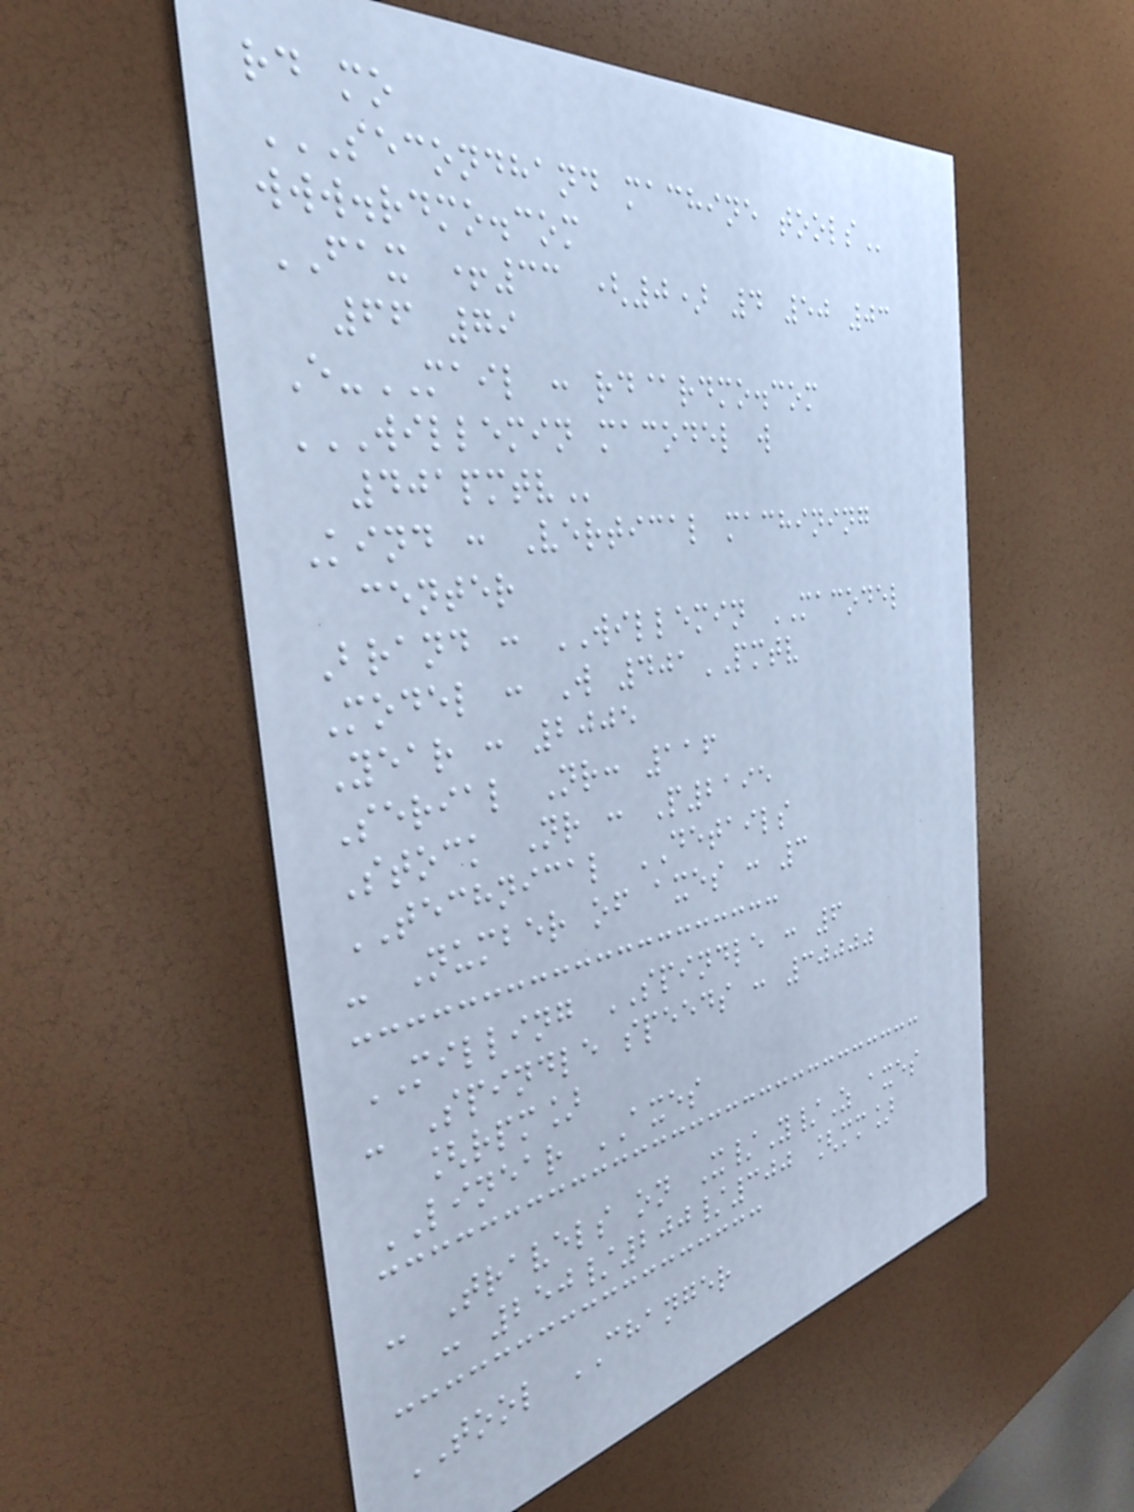rd mo
SECONDHAND MACHINE TOOLS
www.rdmo.com
FAX +33 (0) 4 50 03
66 79
E-MAIL : rd@rdmo.com
WILLEMIN MACODEL W
401PMTV
Kind : Vertical machining
center
Brand : WILLEMIN MACODEL
Model : W 401PMTV
Year : 2005
Serial Nr: 116
Stock Nr : P2195
TECHNICAL DETAILS
- Number of axes : 3
MILLING SPINDLE : 6
- Spindle speeds : 30000
[rpm]
LINEAR AXES
- Travels on X/Y/Z axes
: 250/200/300 [mm]
TOOL CHANGER
